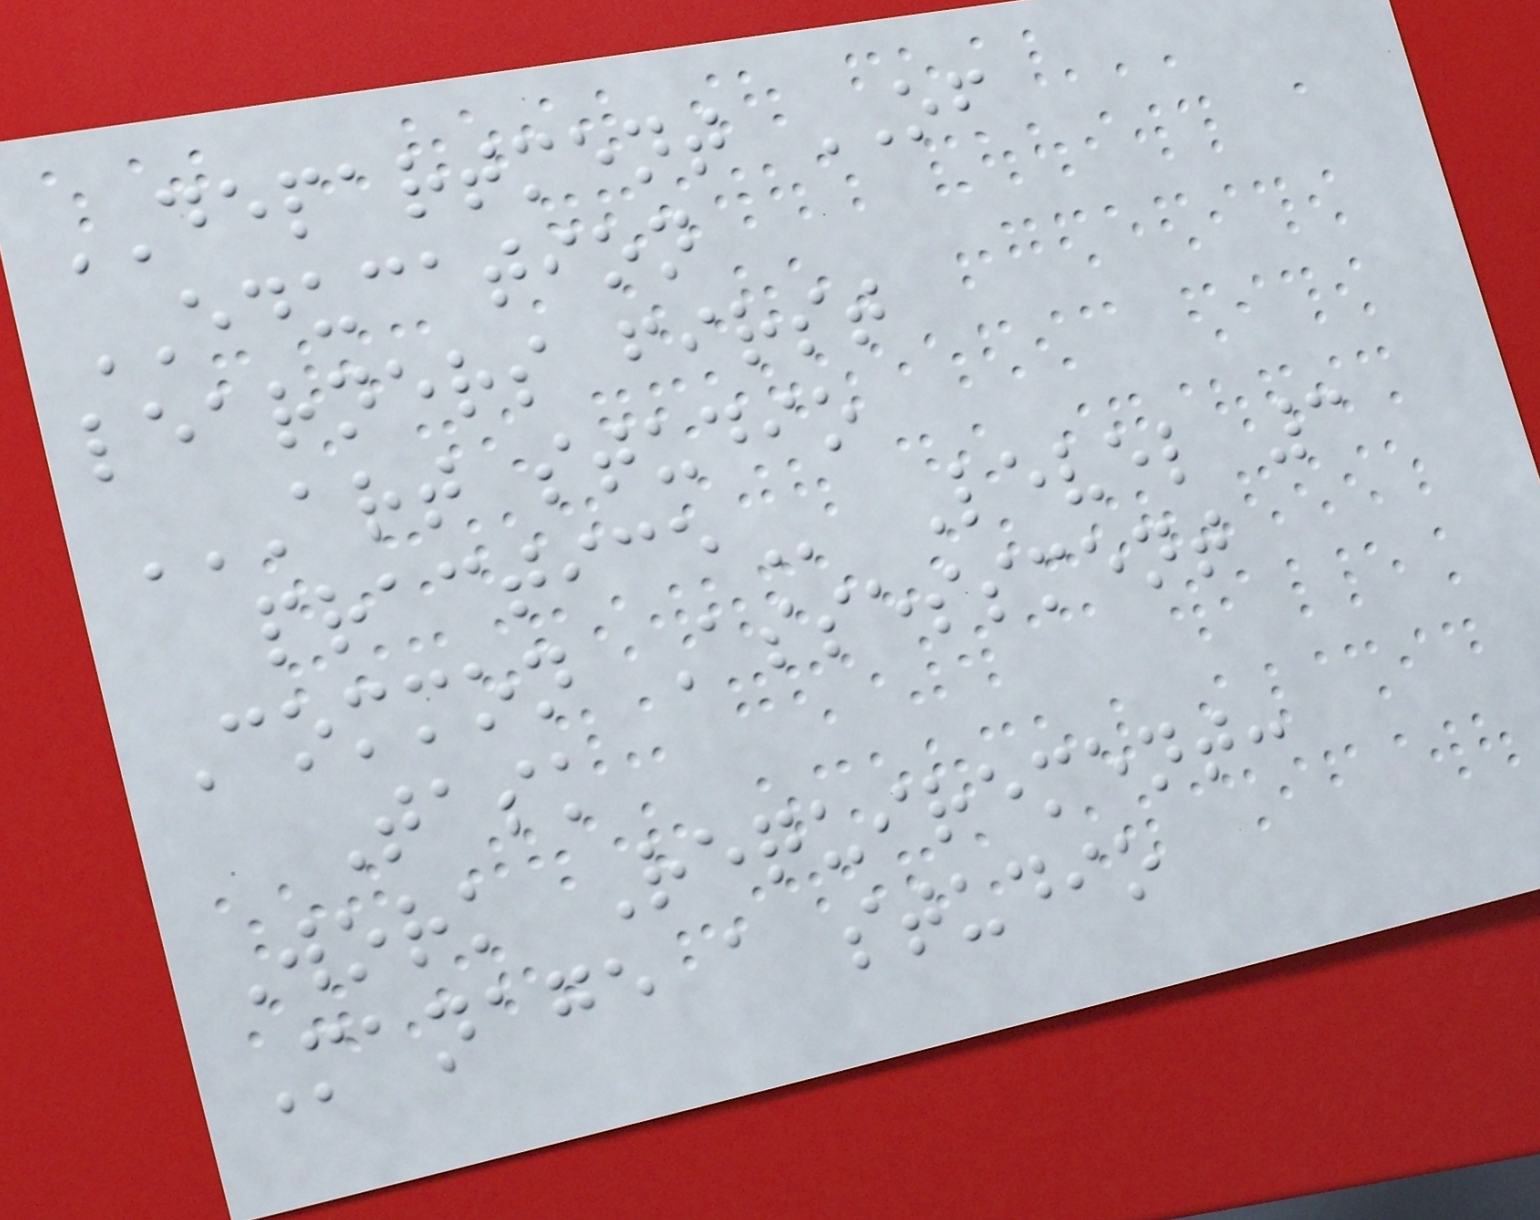DEPARTMENT OF
EDUCATION
learners first
ART STUDIO
PRACTICE Level 3
Common Assessment
Task
Work Requirement:
Manage a studio
